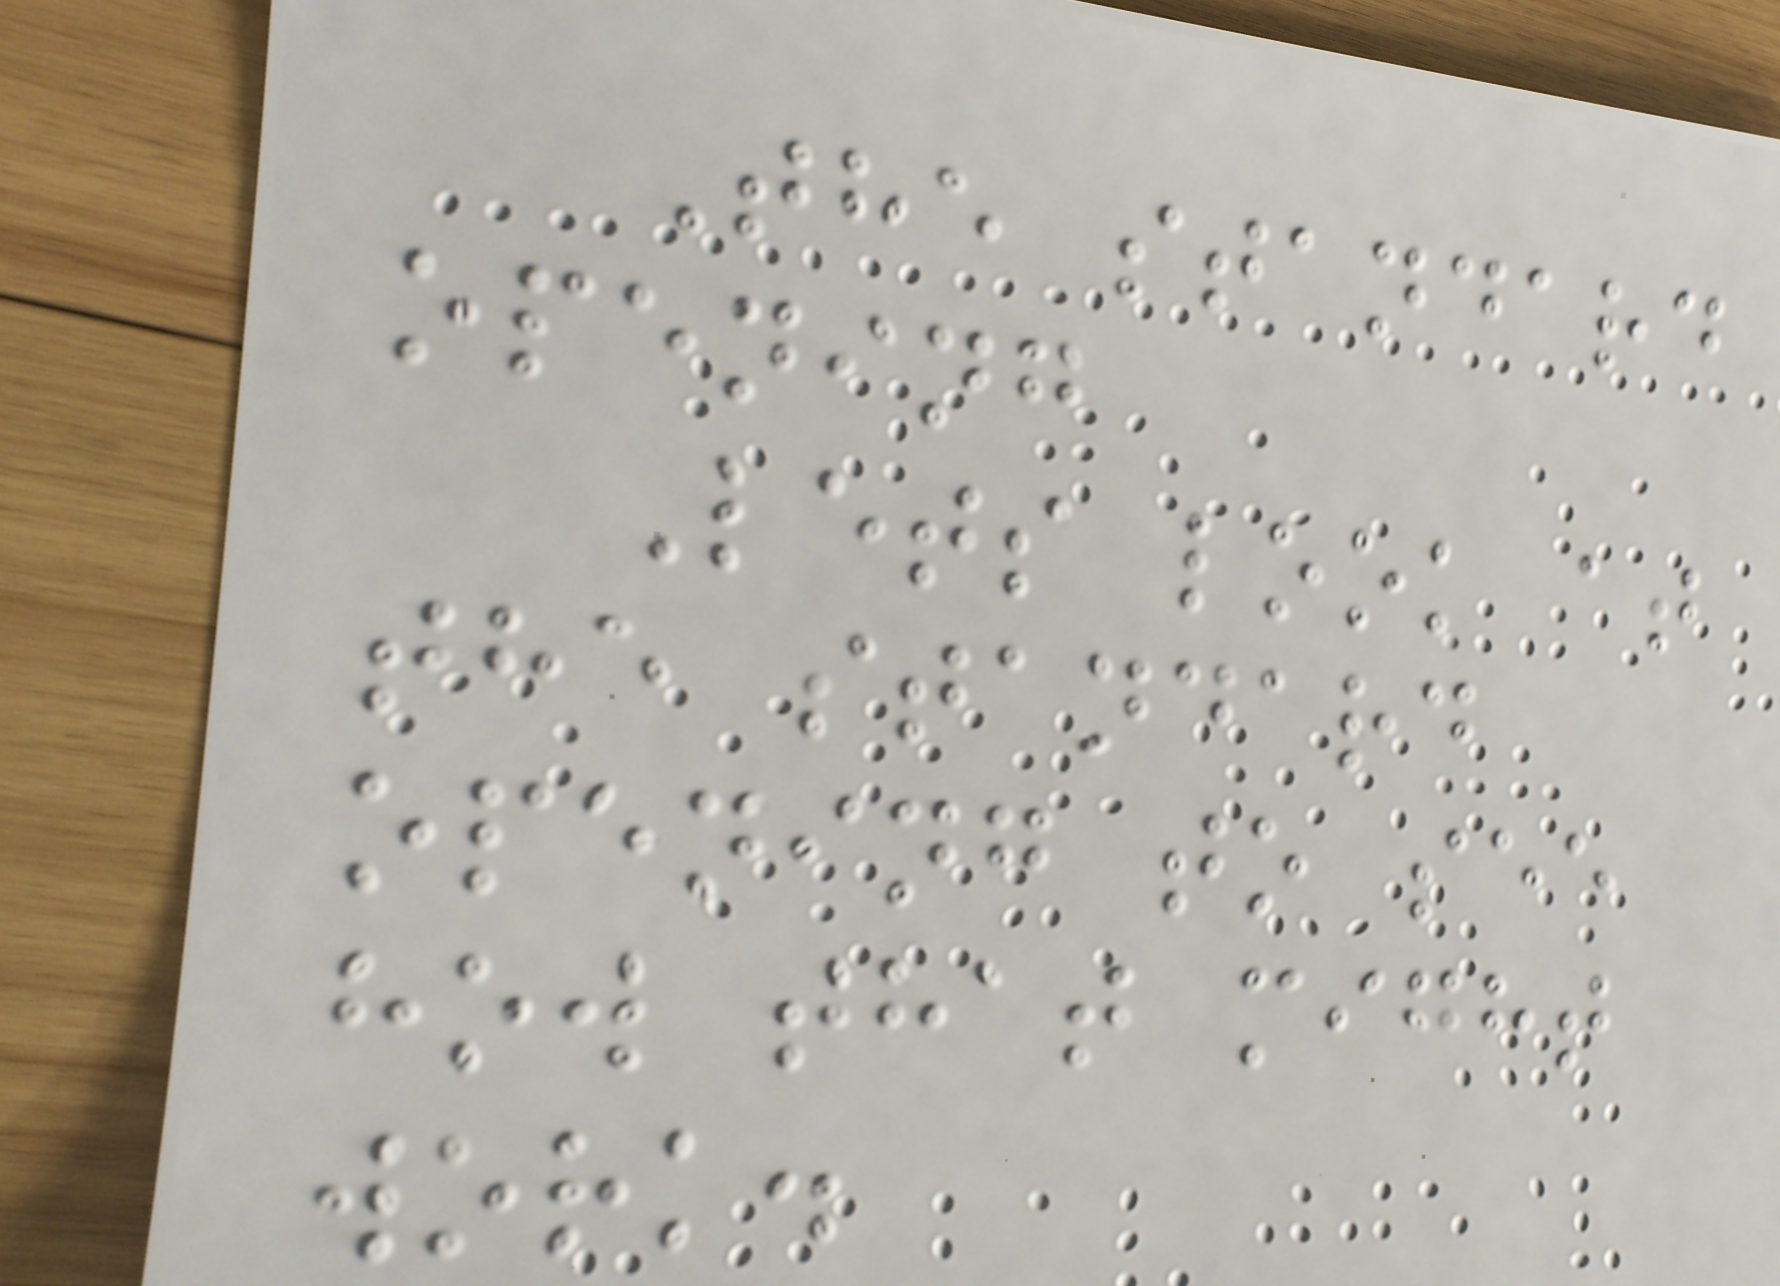The standard
opening
Lets look at
the standard
opening to see
how that might
work.
